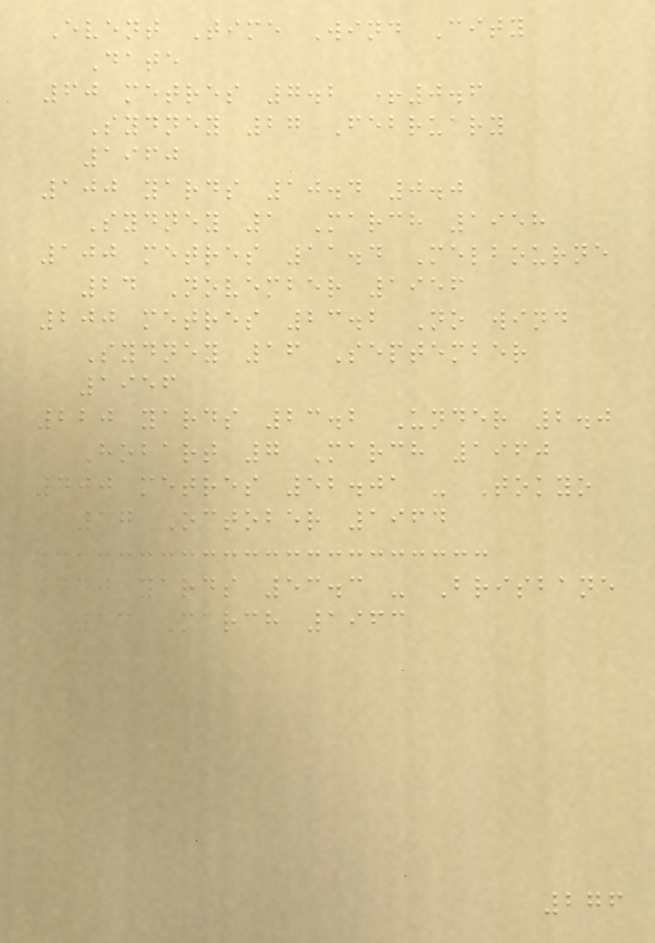Event Time Wind City
Date
60 metres 7.2 +0.6
Sydney 27 February
1960
100 yards 10.4 0.0
Sydney 1 March 1958
100 metres 11.4 Melbourne
24 November 1956
200 metres 23.2 No wind
Sydney 16 September
1956
220 yards 23.2 Under 2.0
Hobart 7 March 1960
400 metres 52.01 - Tokyo
17 October 1964
440 yards 53.3 - Brisbane
23 March 1963
276
